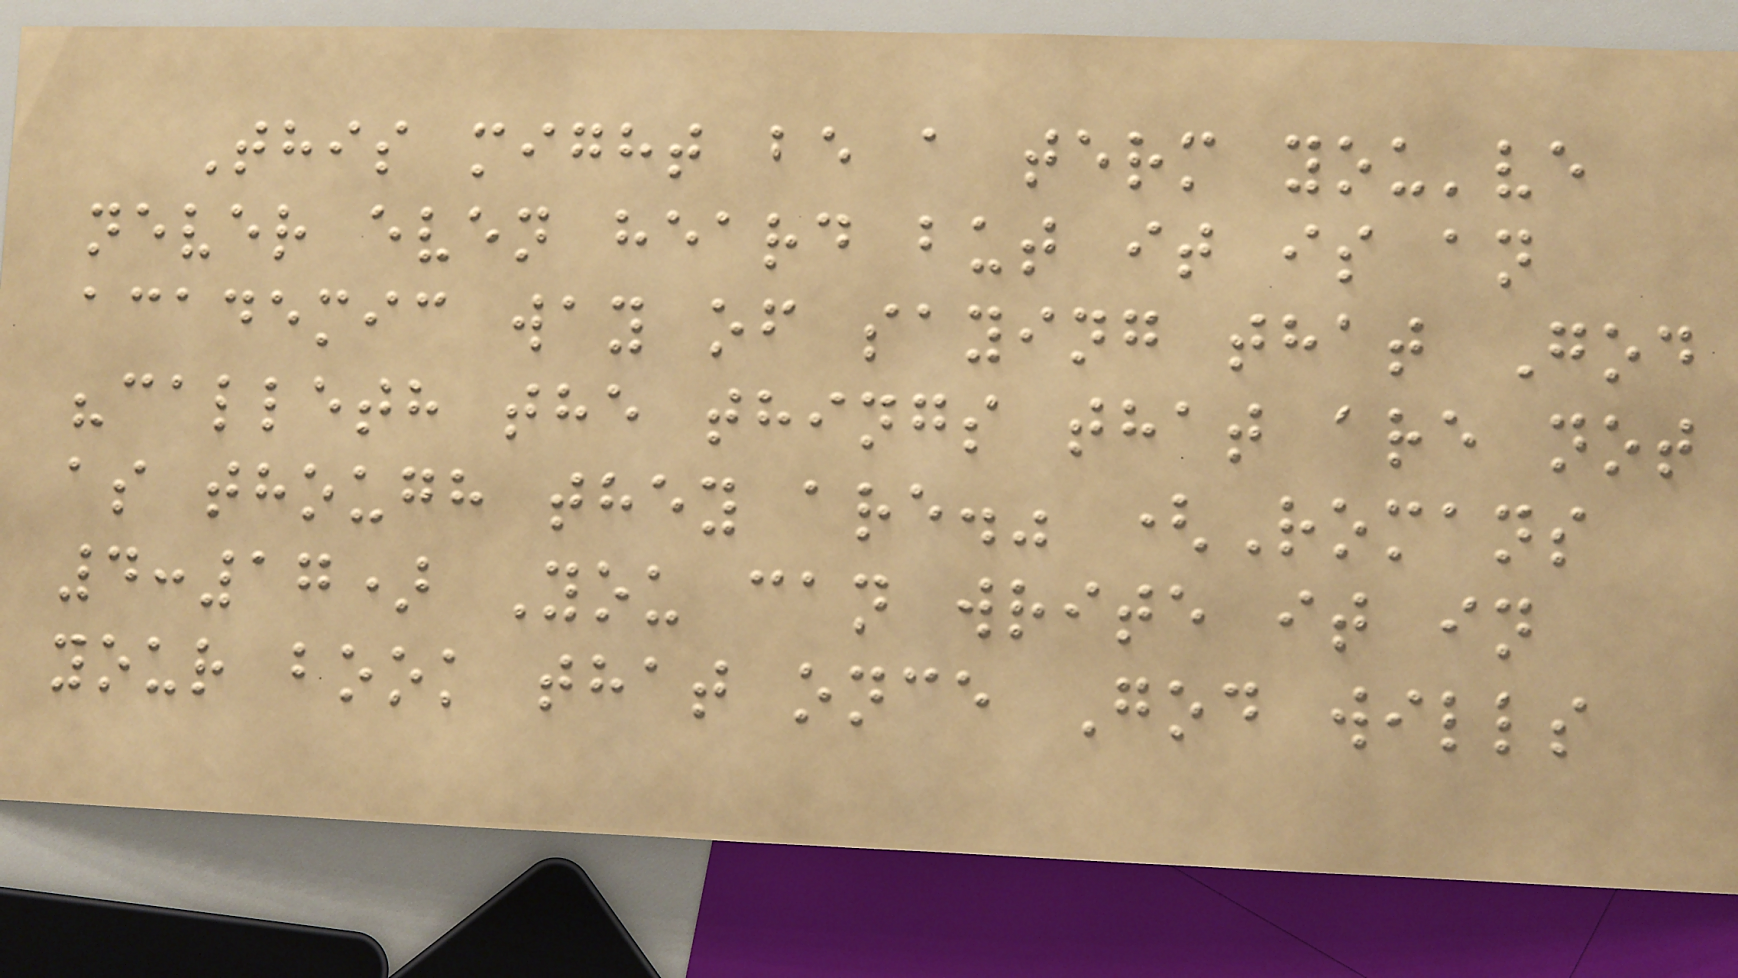This might be a term you've
never even heard but it is an
academic way of saying that God
"calleth the things that are not
as though they are." (Romans
4:17) You can write it in
your book that once God wills
